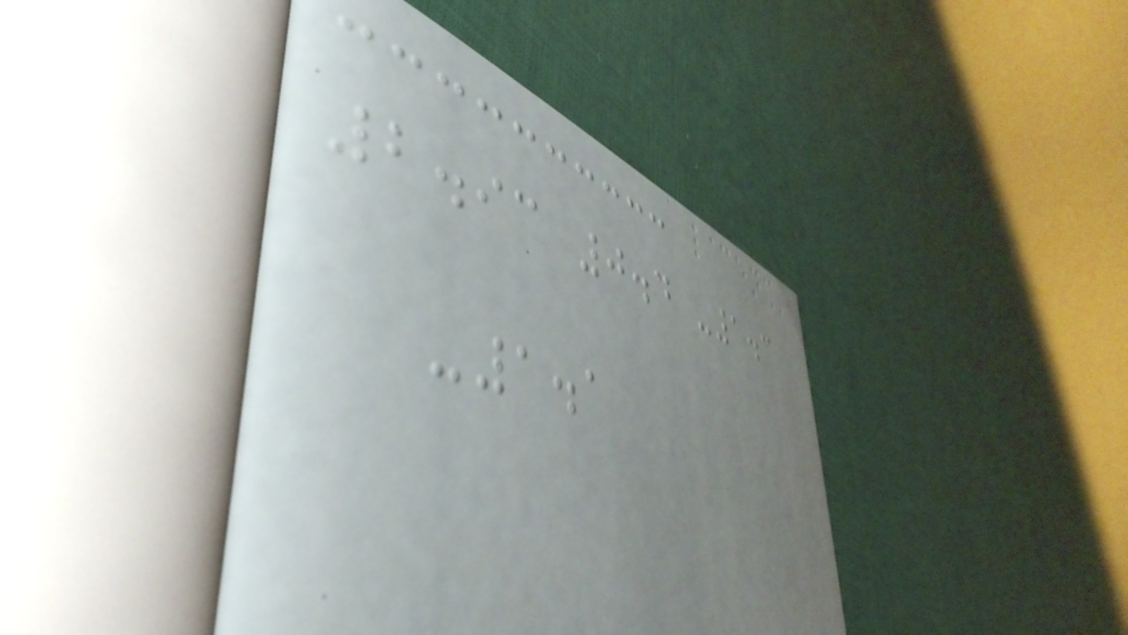2.93 0.4 -1.3
-1.1
